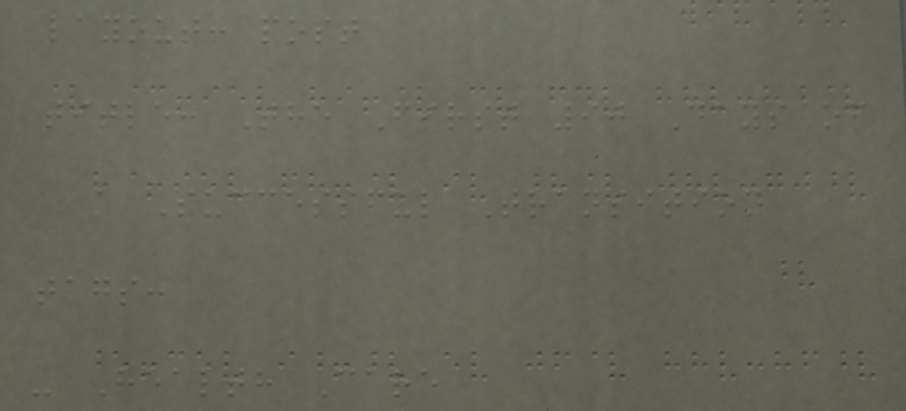layout: post
title: The First 90 Days of
a Successful Transition
tags:
- Health Care
